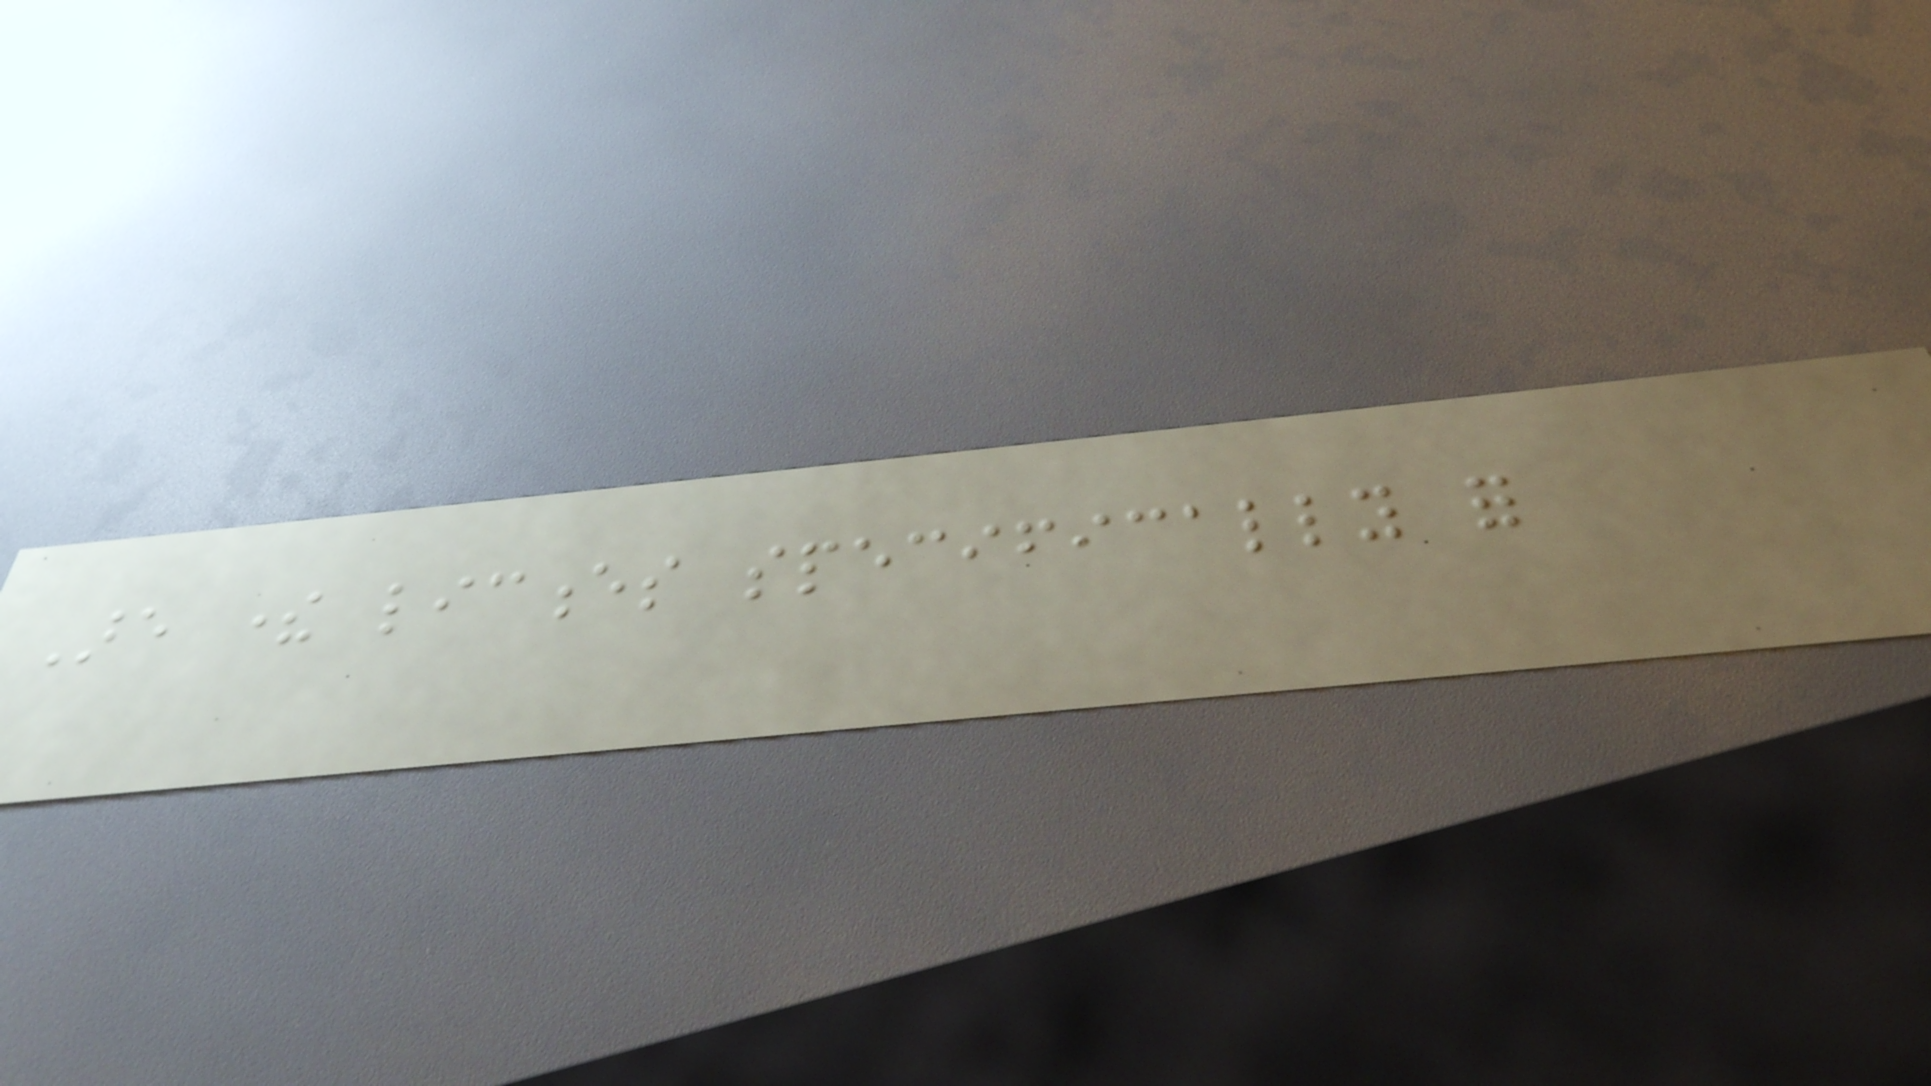Are there licences specifically for
